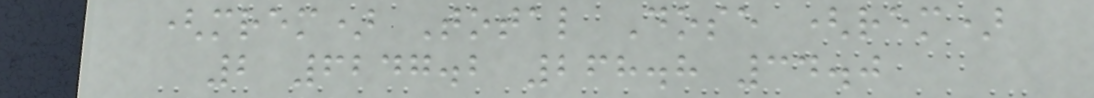(mrem) Total Dose (rem)
2 6247.2 268.8 34.0
